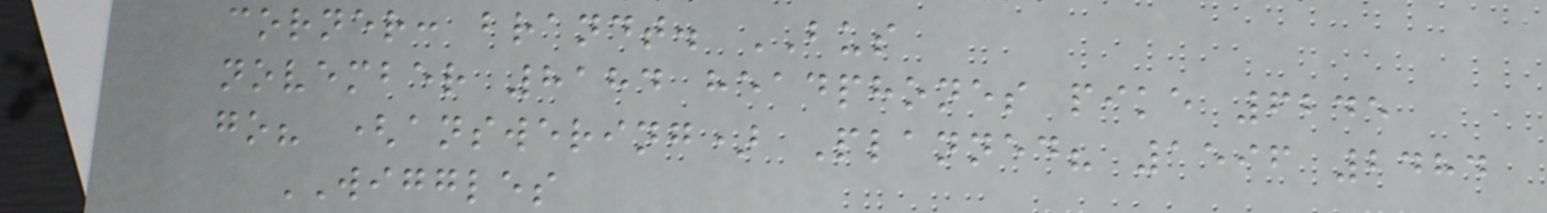corner: brandt. BUS
november 8184 headphones pike 6245
go? (answering) Planned? 1596 2484
WIGGLES
